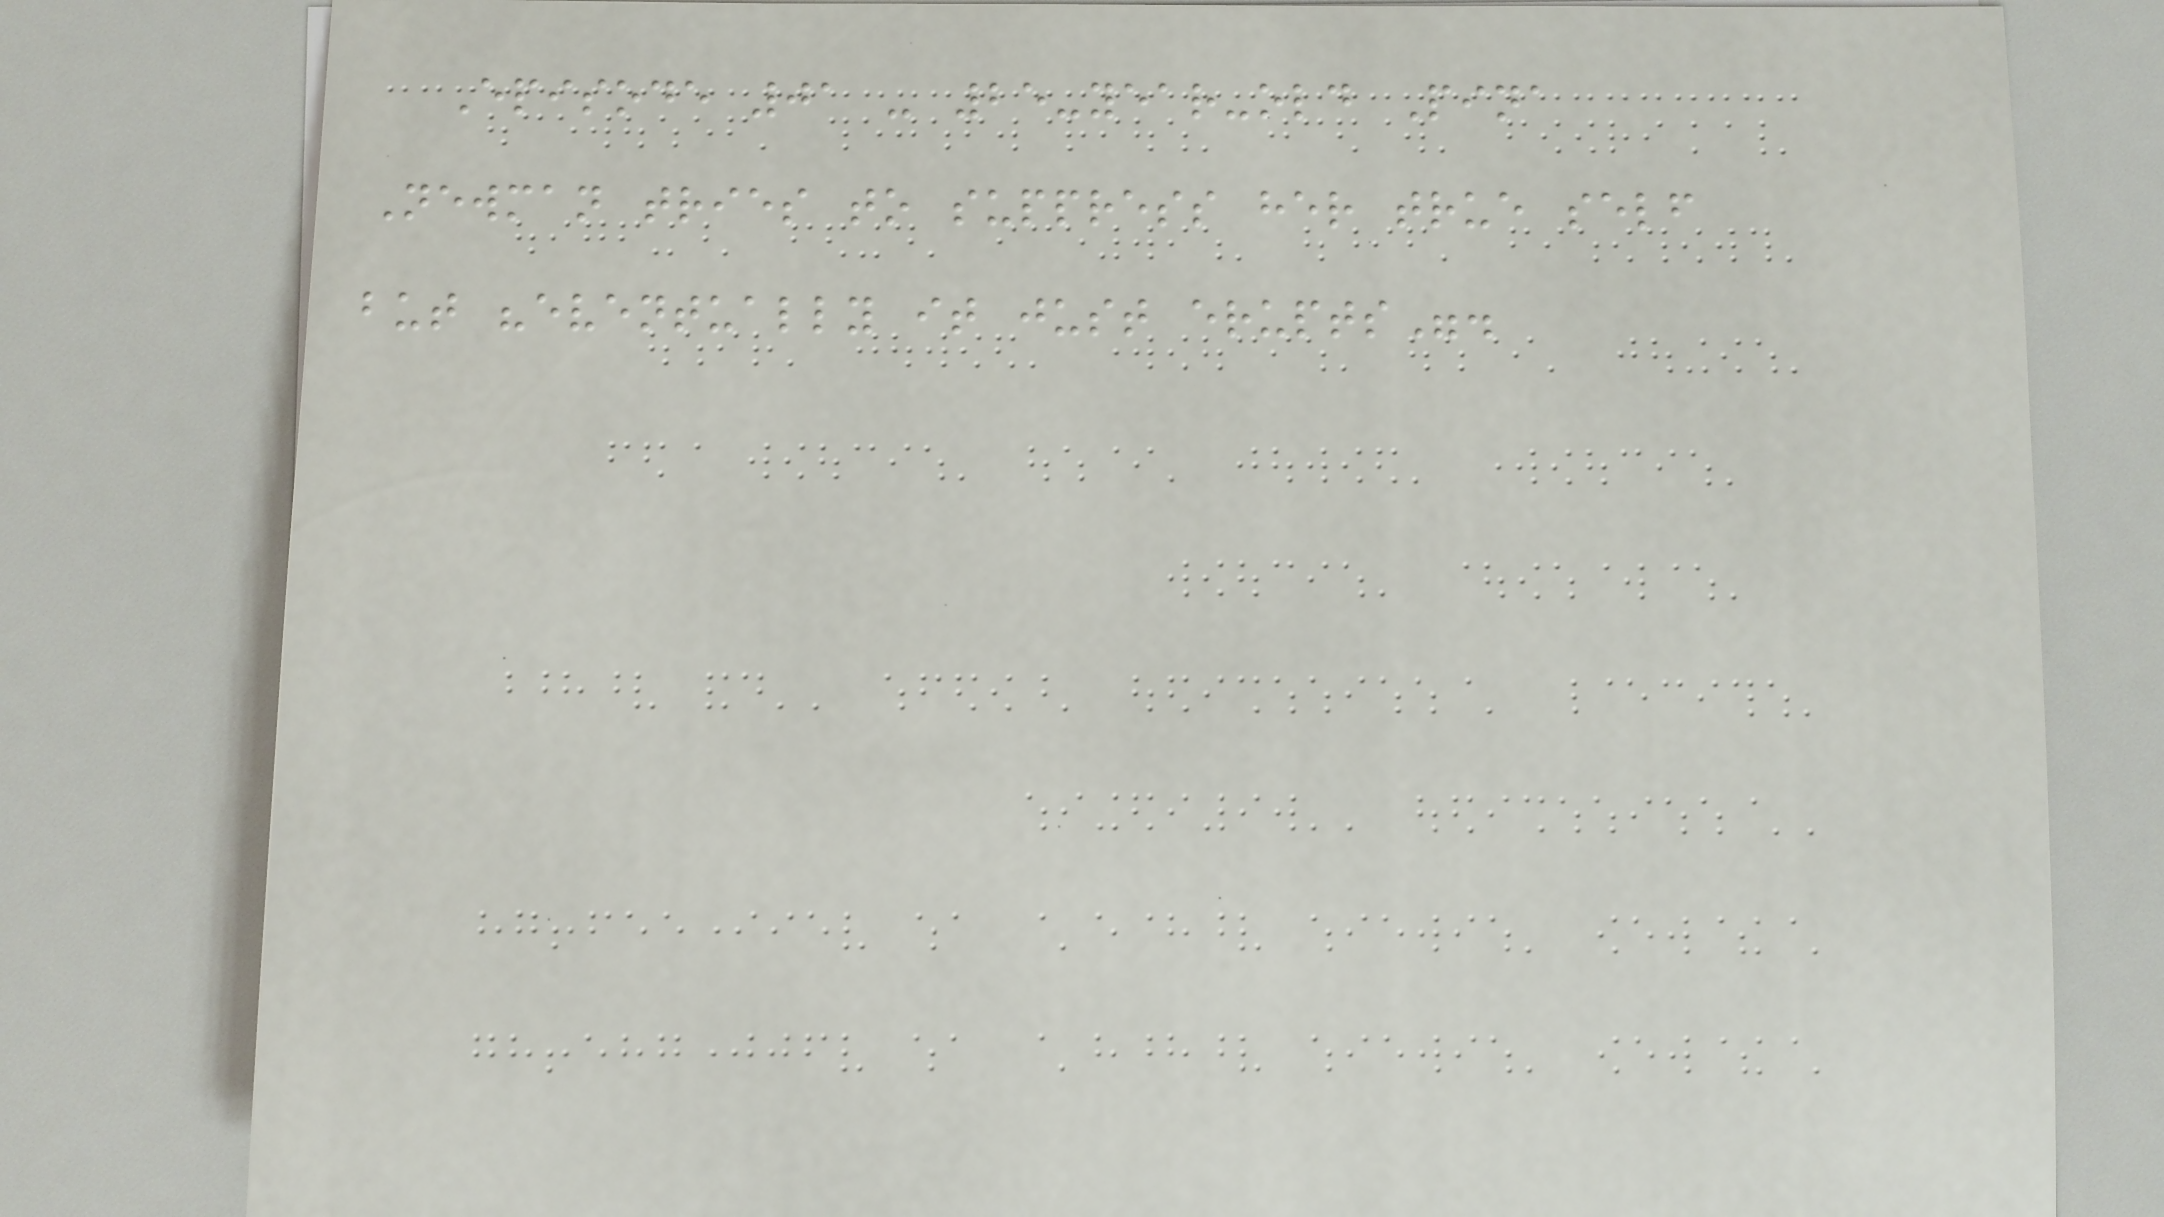Episode 01 - 25-year-old Pina
Newman tries to suppress her true self
but "eventually it just erupts".
